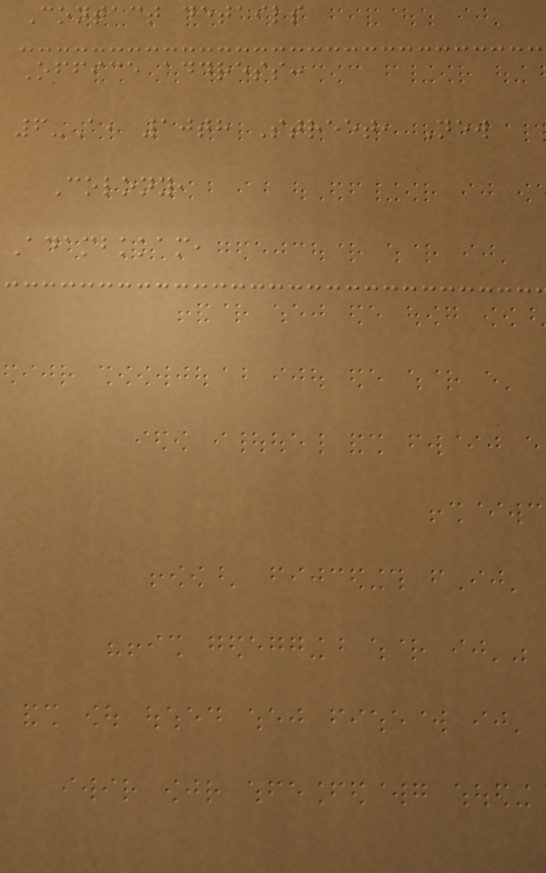Contact details
Office address:
6-A, 10th Street, New
Colony,
Adambkkam,
